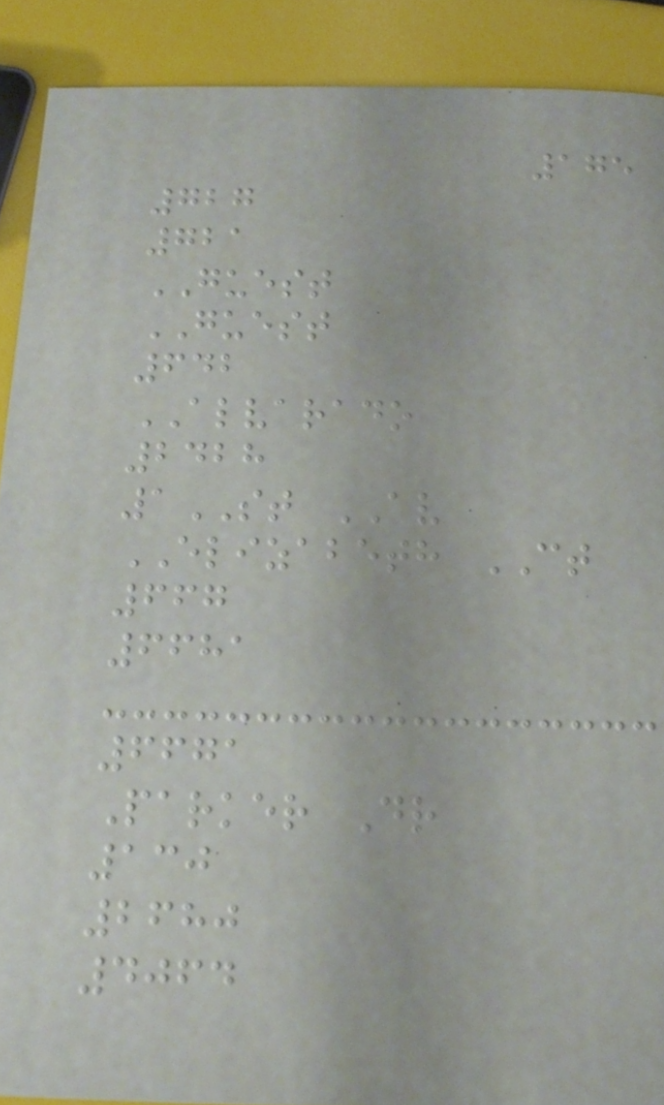175
727
721
GUEST
GUEST
642
ALVARADO
2428
1ST AV
ELIZABETH CT
667
6681
6671
Parker Dr
130
2680
4064
